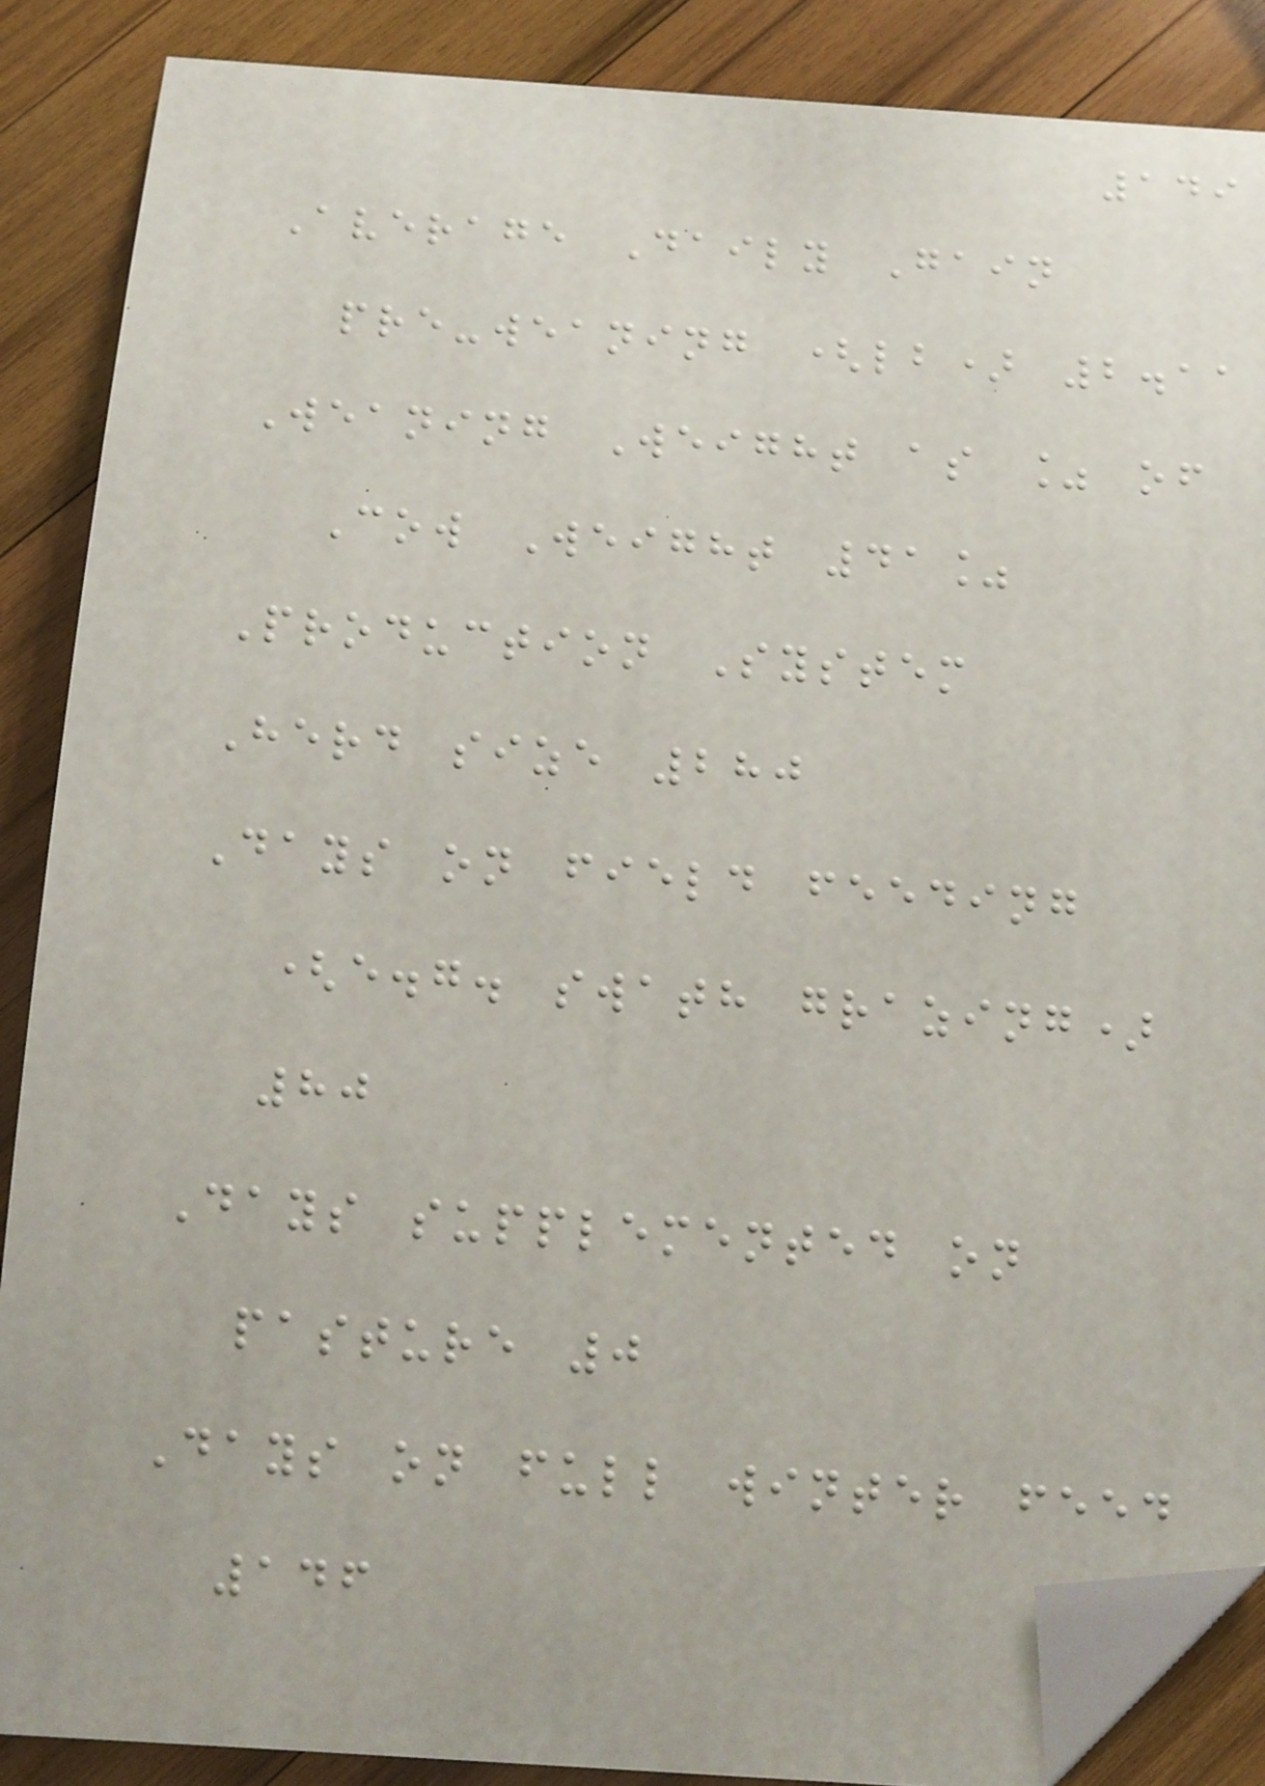149
Average Daily Gain
pre-weaning (lb) 2.11
Weaning Weight as % of
Cow Weight 41%
Production System
Herd size 280
Days on field feeding
(e.g. swath grazing)
80
Days supplemented on
pasture 0
Days on full winter feed
146
